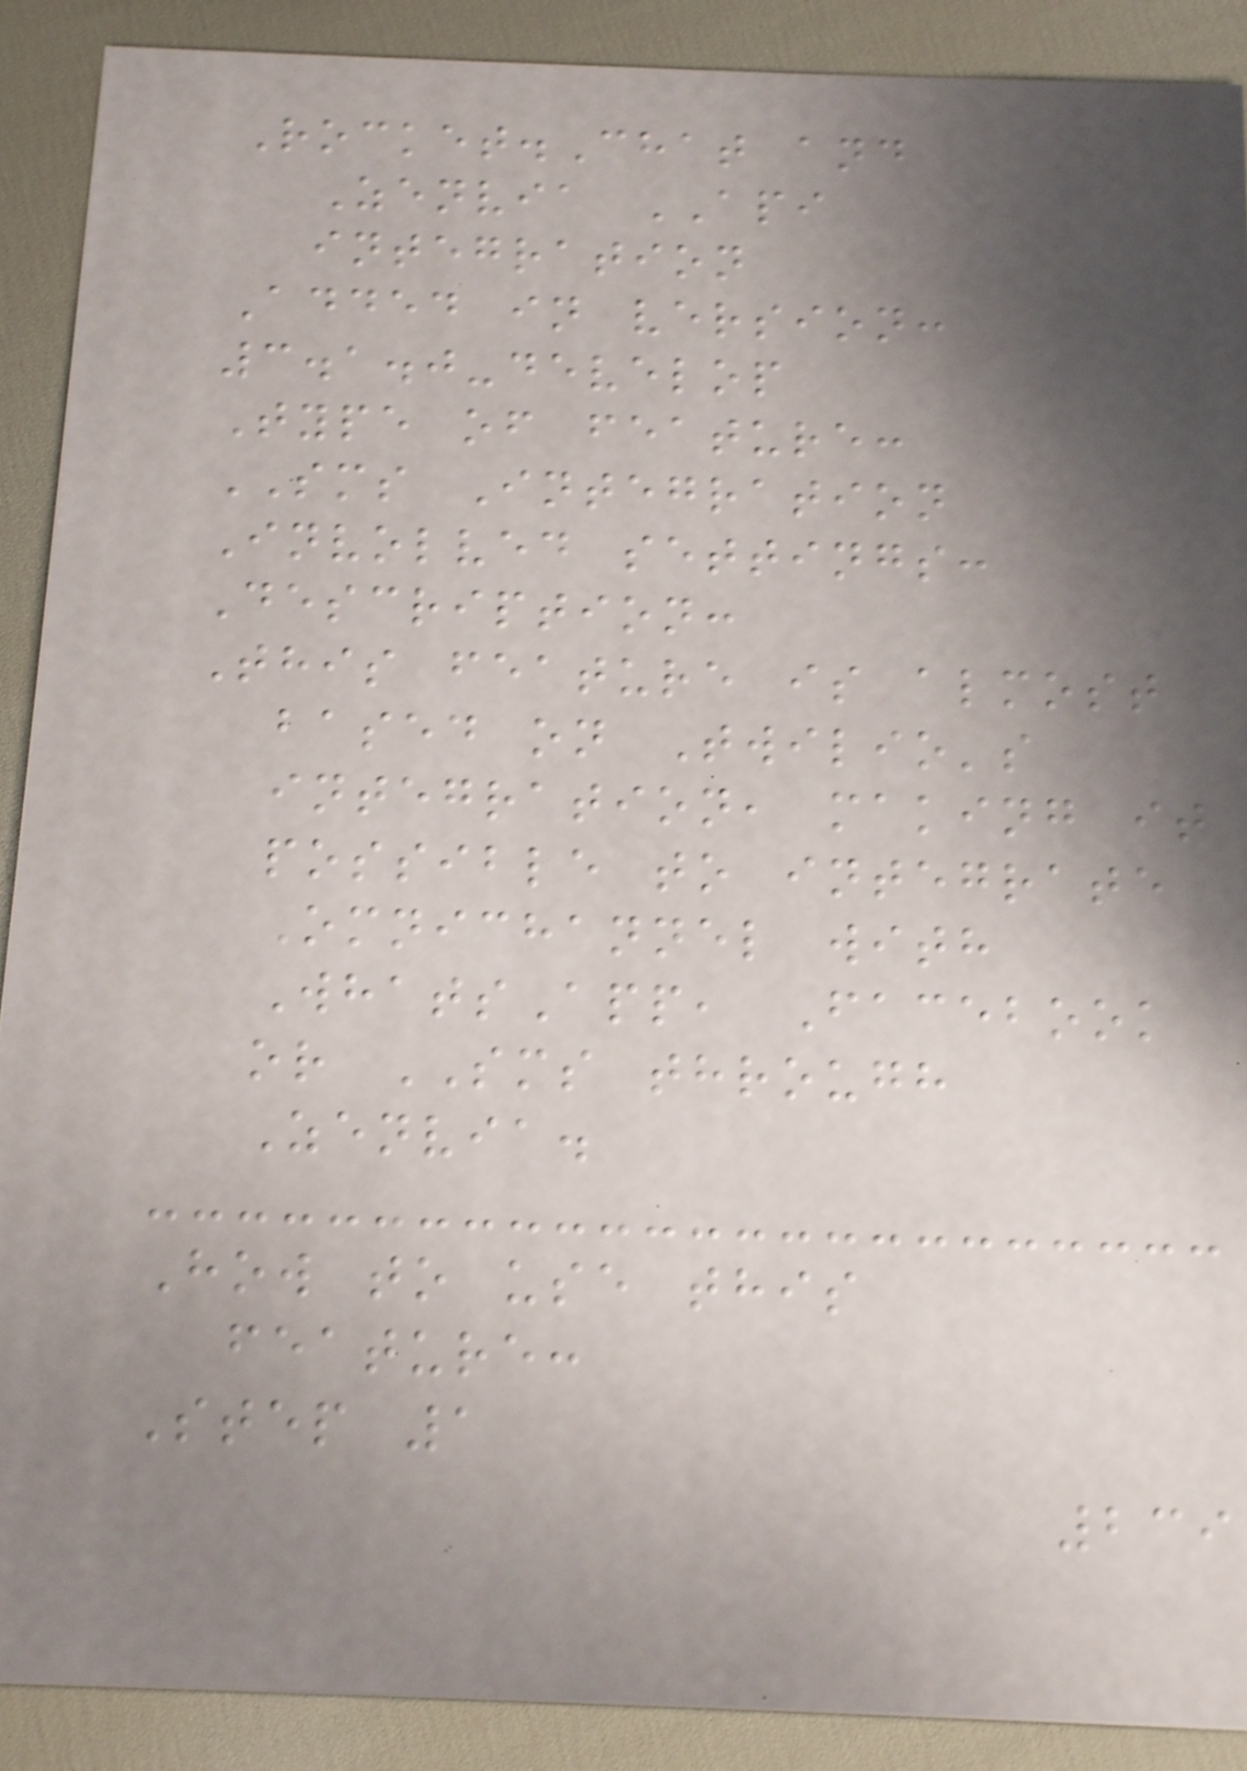Rocket.Chat and
Zenvia API
integration
Added in version:
3.1.0-develop
Type of feature:
SMS Integration
Involved settings:
Description:
This feature is almost
based on Twilio's
integration, making it
possible to integrate
Omnichannel with
WhatsApp, Facebook
or SMS through
Zenvia.
How to use this
feature:
Step 1
239
